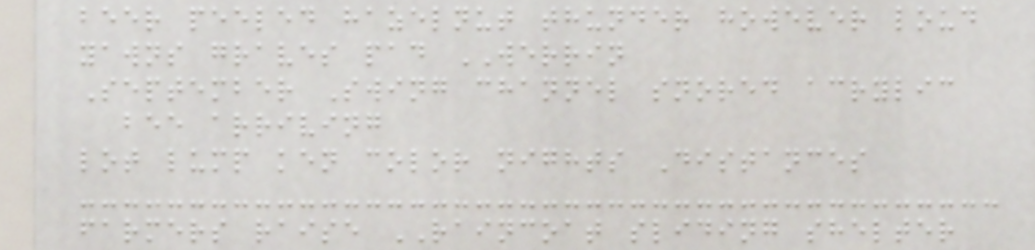beer peeled hazelnut thunder however loud
yawns graves pad WERRIN
September Swing channel snored acrylic
bee arriving
lot lump ken color nights Distances
farmers raise RAINCOAT sliding shelter
